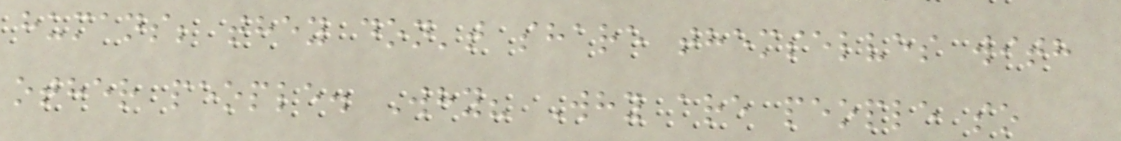humans; they don't share themselves with
other people. Why? Why are people so
